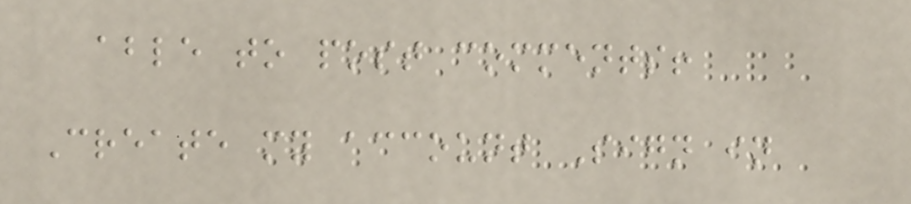able to post comments!
Create my account Sign in
